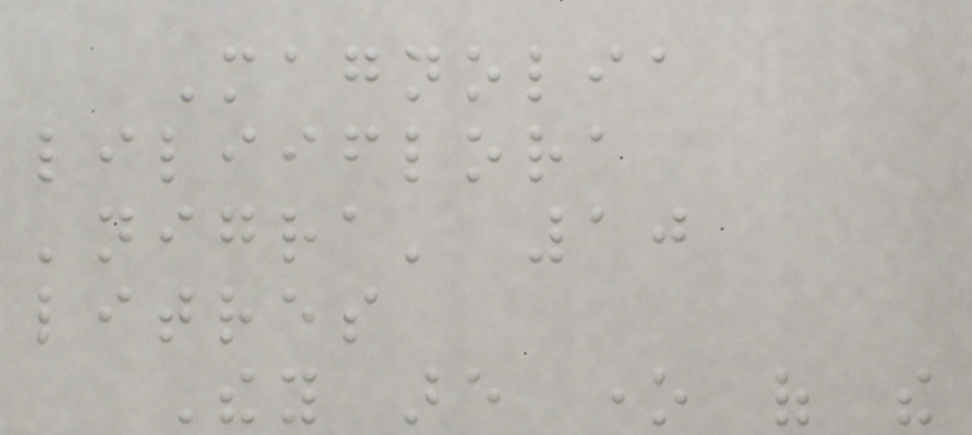Magnolia
liliiflora
'nigra' 10
litres
They are one of the
